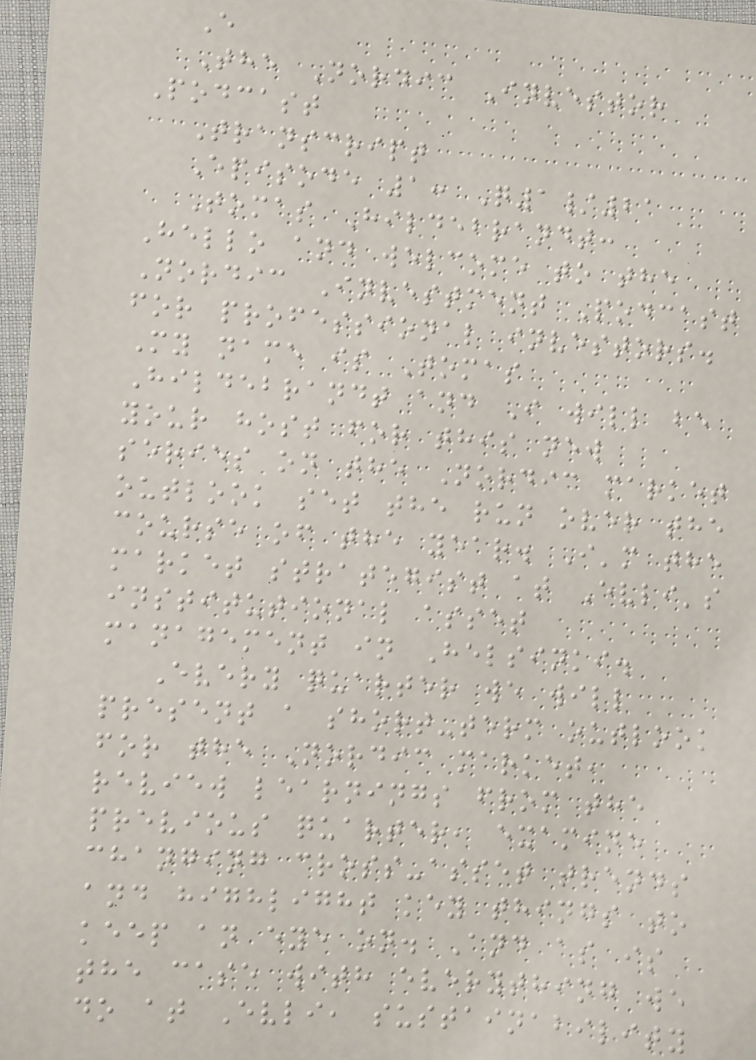E
The Nordic Investor
Podcast
Transcript
Episode 1: Q1/21
Tomas Hildebrandt:
Hello and welcome to the
Nordic Investment Podcast
for professional investors.
My name is Tomas
Hildebrandt and I will be
your host for this new
series on the Nordic market
outlook set the run over the
course of the year. I'm the
market strategist at Evli's
institutional asset
management in Helsinki.
Every quarter we will
present a short-term outlook
for the Nordic market,
review learnings from the
previous quarter, examine
changing cross-asset trends
and highlight key things to
keep an eye on. And as is
the case with everything we
do at Evli, sustainability
